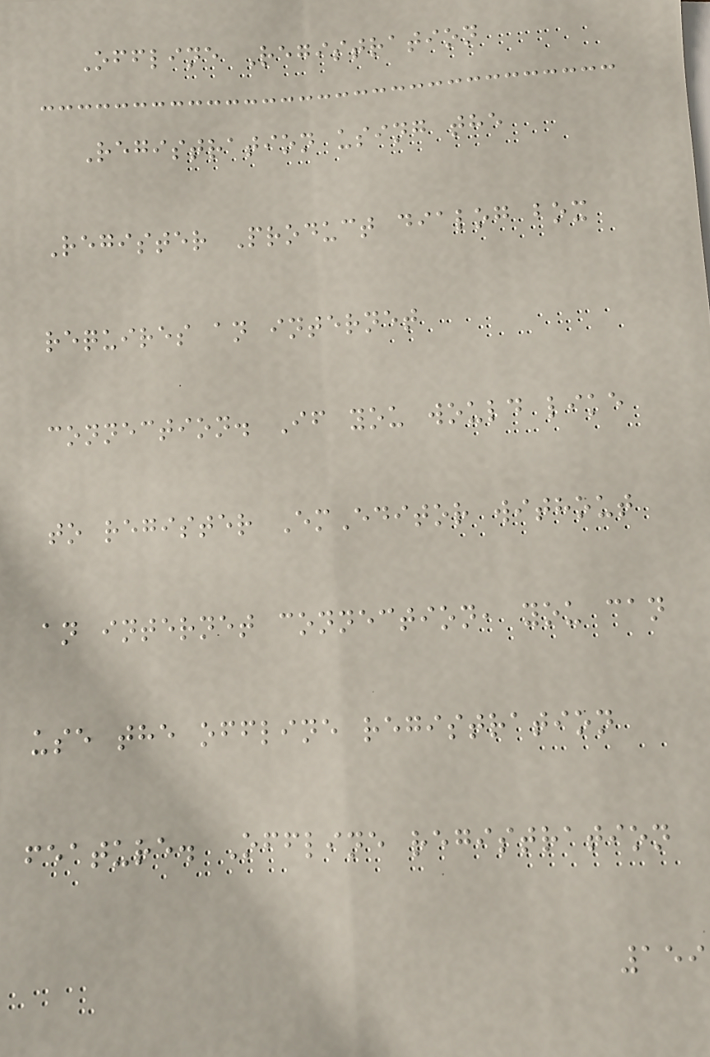Offline Registration
Registration using the
Register Product dialog box
requires an internet
connection. If you would like
to register EmEditor without
an internet connection, you can
use the offline registration
feature. Offline registration
159
